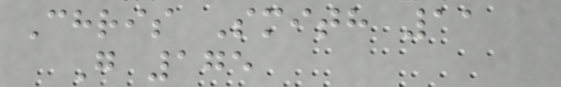Chris Smith 11
G 175
